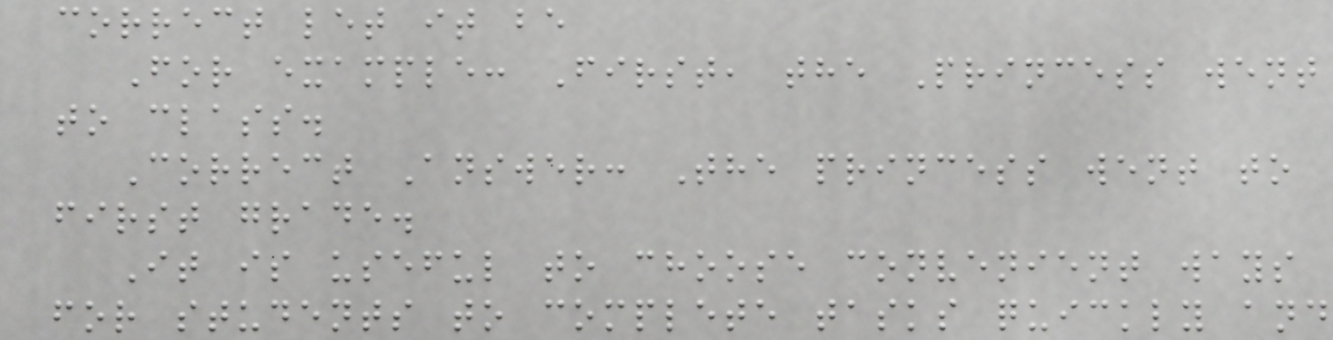correct let it be
For example: First, the Princess went
to class.
Correct Answer: The princess went to
first grade.
It is useful to choose convenient ways
for students to complete tasks quickly and
